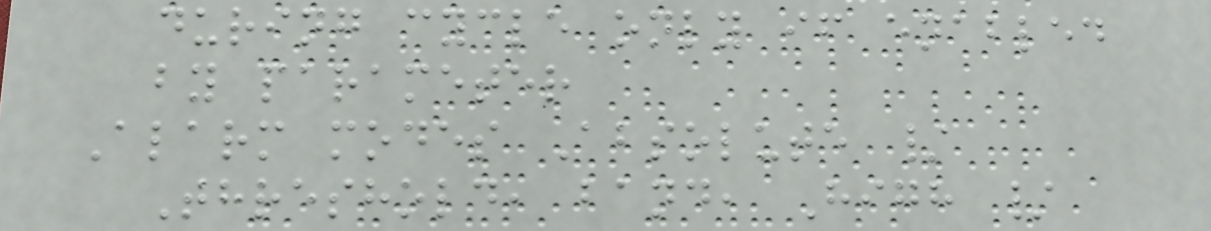during cycle only if enabled
by parameter
Alarm modes Absolute /
Threshold, band, High /
